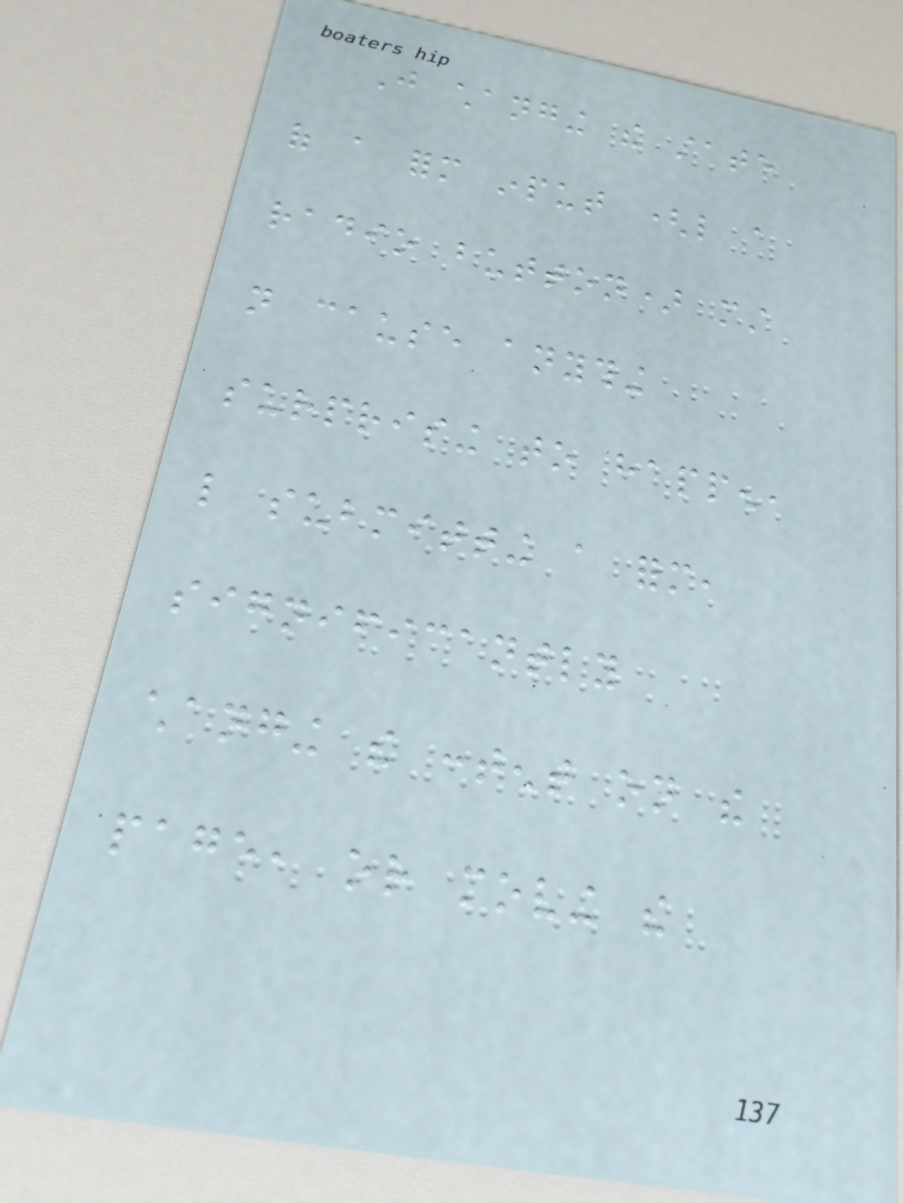Just changing the state
of a form input (like a
radio button) must
not cause anything
surprising to happen,
like submitting a form,
significantly
changing the content on the
page, or moving the
